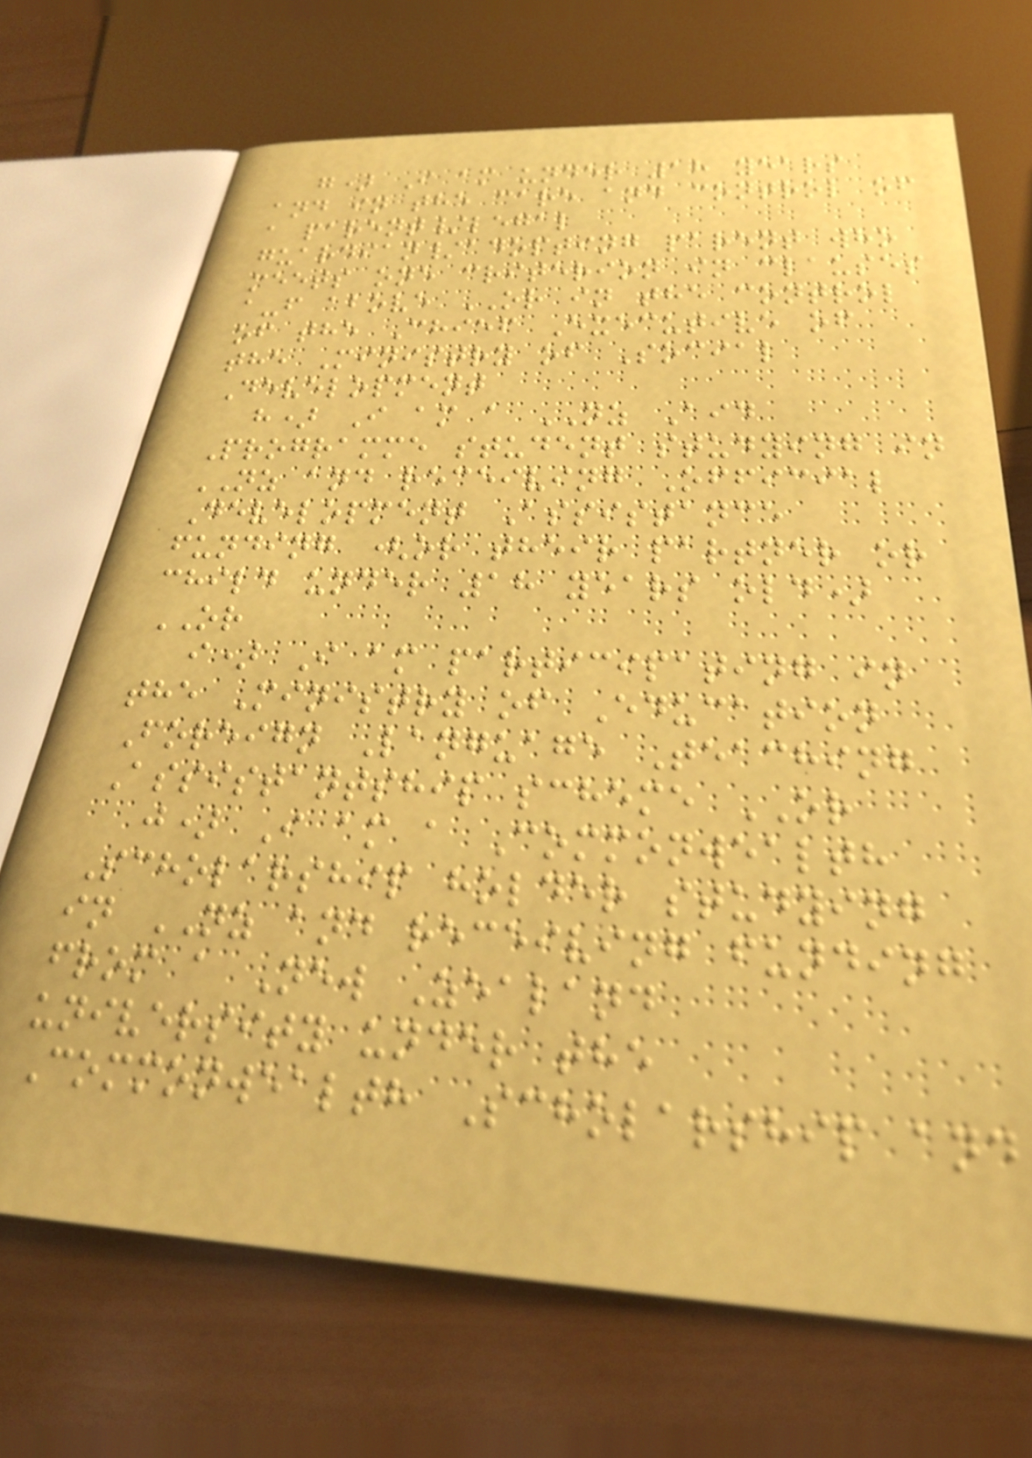g) I am under 18 years
and in the care and control of
a parent/legal
guardian/adopting parent who
meets one criterion in clauses
a-f above OR in the control
of the Chief Executive of
the Ministry of Social
Development
h) I am a NZ Aid
Programme student studying in
NZ and receiving Official
Development Assistance
funding (or their partner or
child under 18 years old)
OR
i) I am participating in
the Ministry of Education
Foreign Language Teaching
Assistantship scheme OR
j) I am a Commonwealth
Scholarship holder studying
in NZ and receiving funding
from a New Zealand
university under the
Commonwealth Scholarship and
